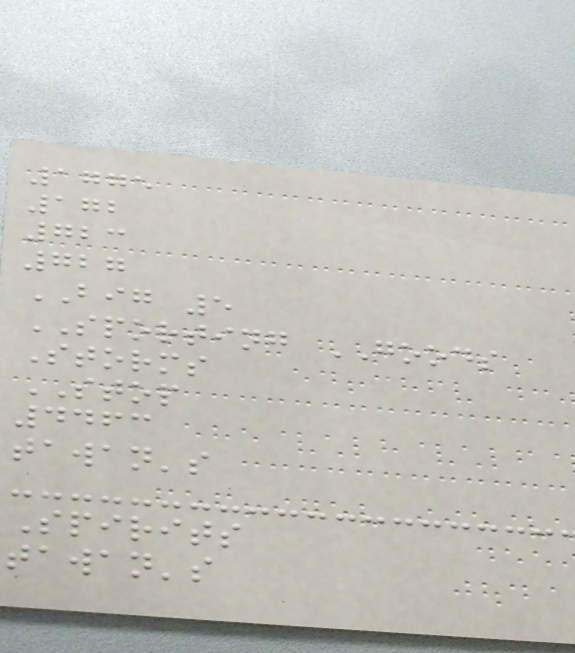1775
172
723
727
BIG 5
SPORTING GOODS
Storms
STOP
4463
tawan's
Spirits
tawan's
